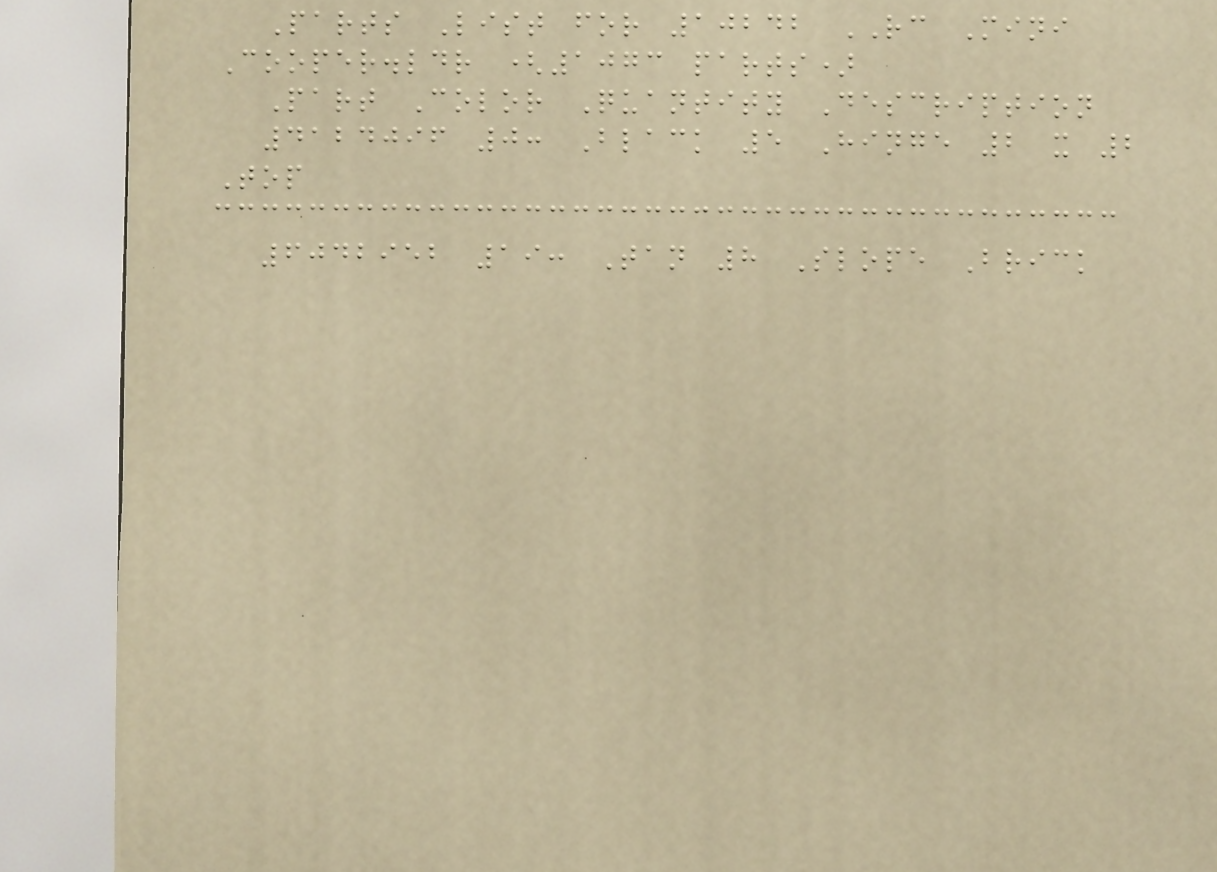Parts List for 10242 RC Mini
Cooper.ldr (1073 parts)
Part Color Quantity Description
4124096 0: Black 5 Hinge 2 x 2
Top
6042952 19: Tan 8 Slope Brick
